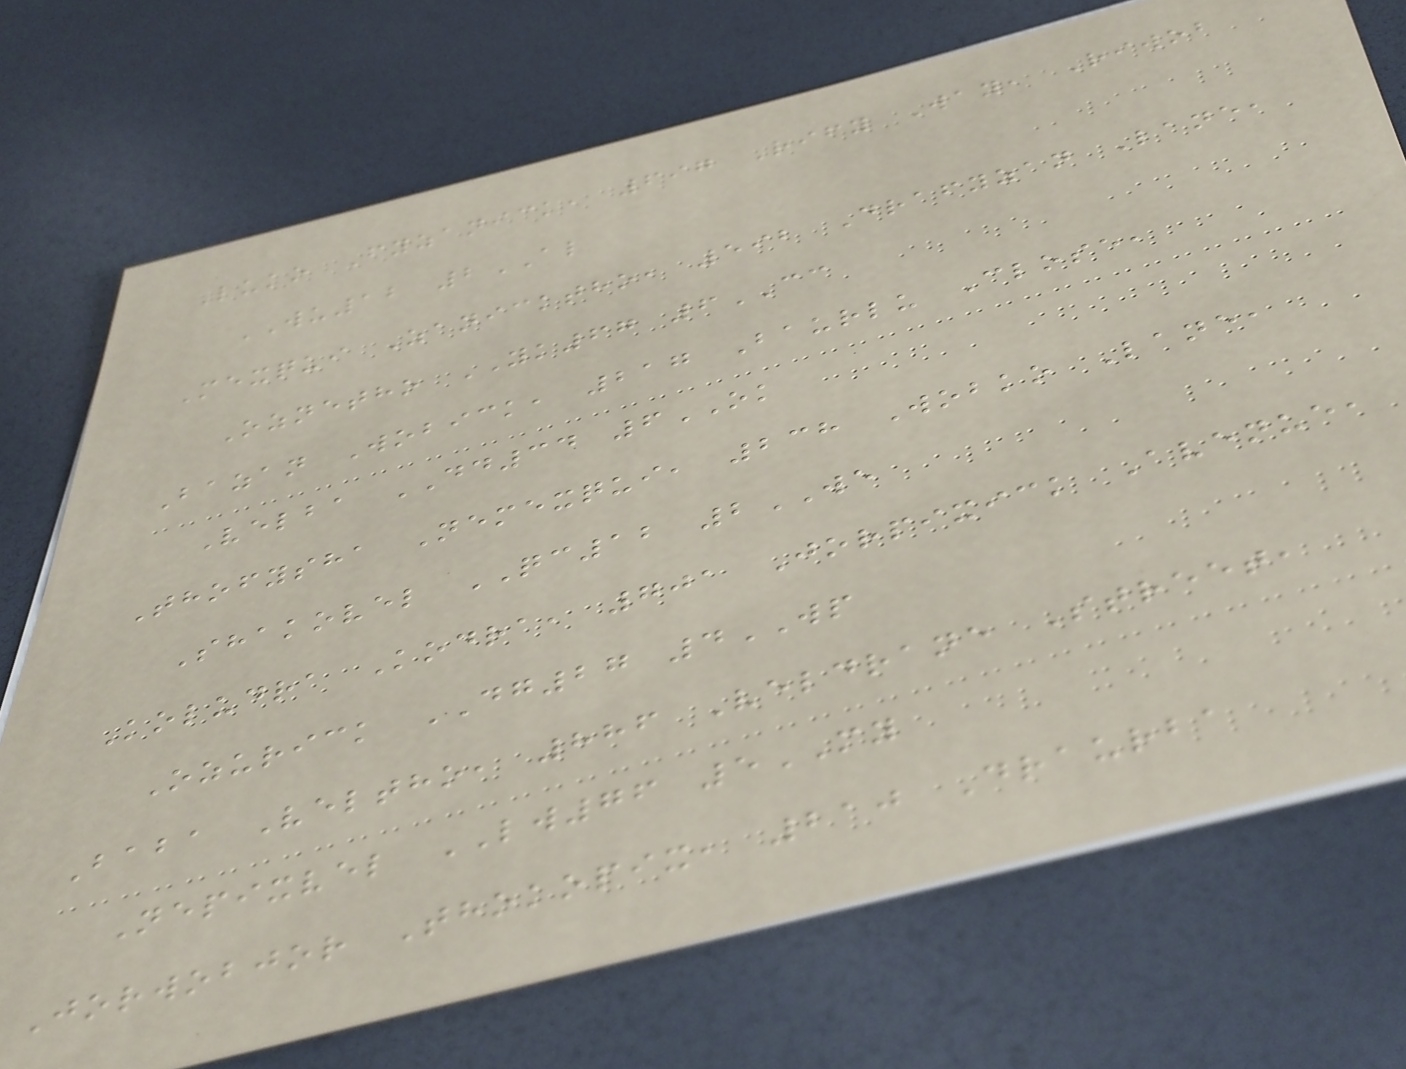Luko Fyzanick, 697 Rify Way, Riwob
WU12 2AL
Mexqui Zanicktho, 592 Drafyzan Lane,
Oznetho YK67 6CC
Bazan Wobick, 217 Baurlu Close,
Velba DD34 6OK
Thofysha Nemexqui, 238 Wobko Lane,
Shakovel QC12 2WE
Koludra Kodra, 701 Jorpixick Avenue,
Ozurick DG27 4WP
Baba Veltho, 886 Veldrane Street,
Nepixvel LW76 5MY
Jorwobjor Thokopix, 210 Draurba
